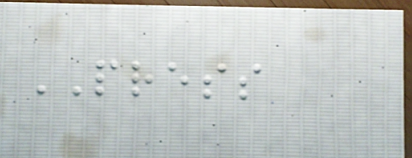PRESS
